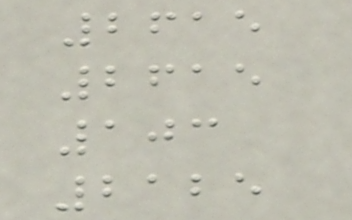2615
2615
103
2125
